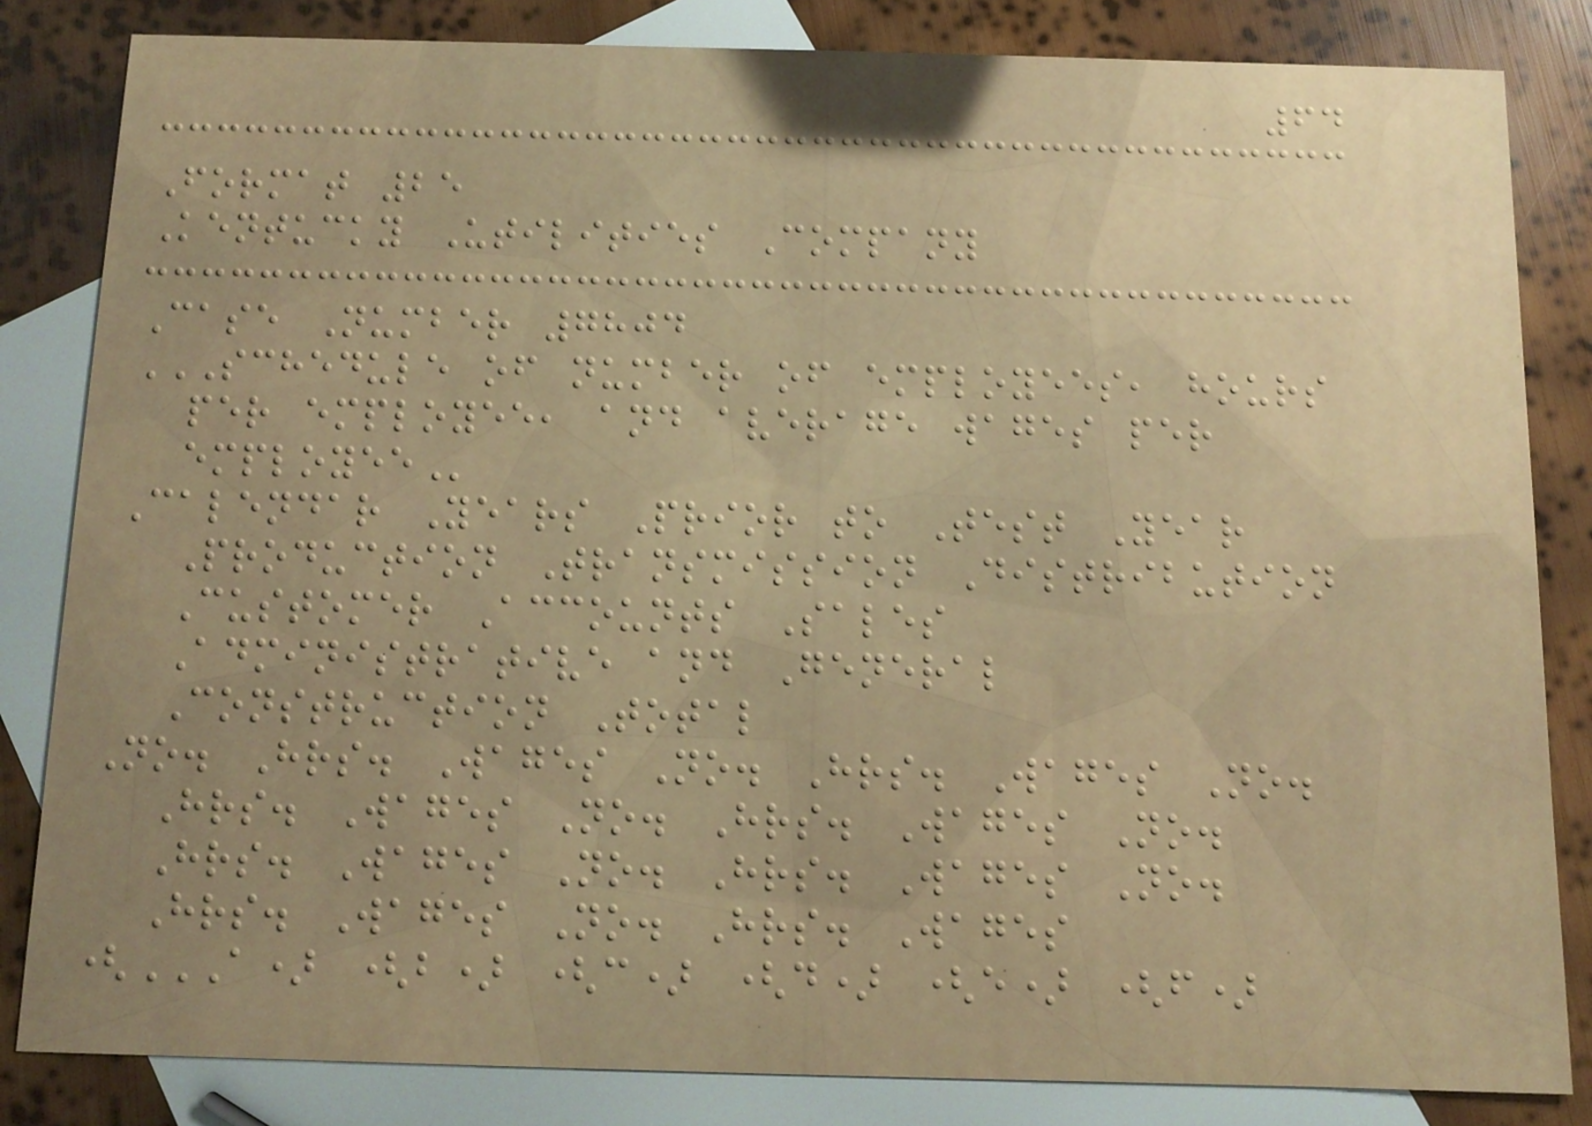64
Format 25
Kentucky Utilities Company
Case Number 7804
SCHEDULE OF NUMBER OF EMPLOYEES, HOURS
PER EMPLOYEE, AND AVERAGE WAGES PER
EMPLOYEE
Calendar Years Prior to Test Year
Production Transmission Distribution
Customer Accounts Sales
Administrative and General
Construction Total
No. Hrs. Wages No. Hrs. Wages No.
Hrs. Wages No. Hrs. Wages No.
Hrs. Wages No. Hrs. Wages No.
Hrs. Wages No. Hrs. Wages
(A) (B) (C) (D) (E) (F)
